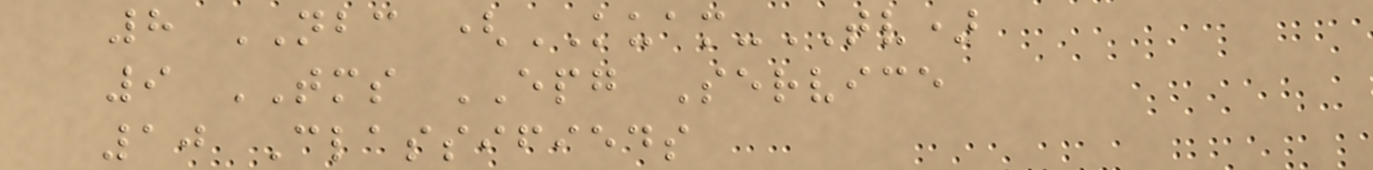8 NBC (KUAM-TV)
9 TMS EPG Service
10 Classifieds
